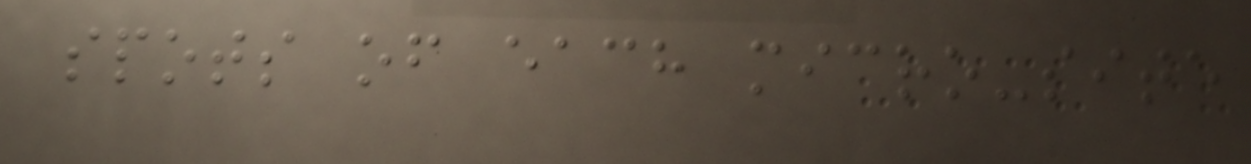spots of each micro-site
